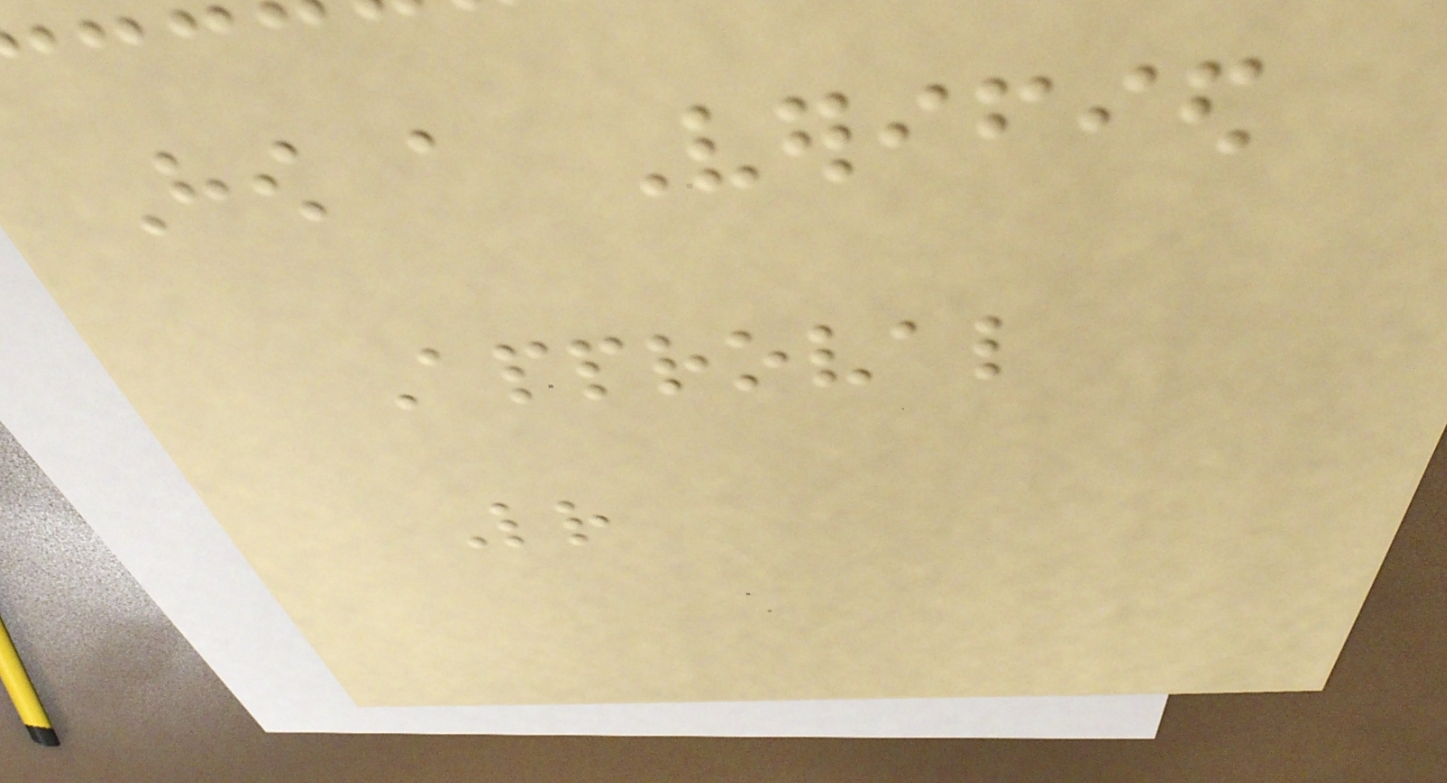How a Verified
Approval
Letter
